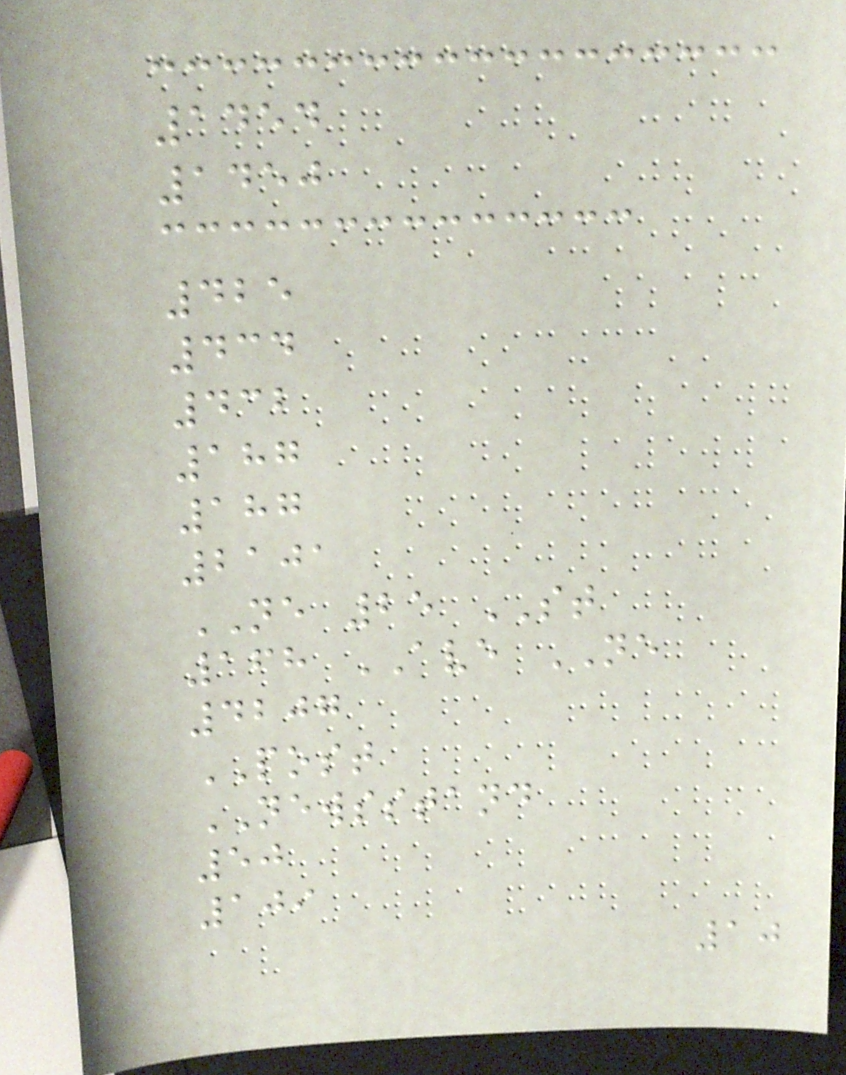1454
1450
425
434
432
187
187
2101
NE 25 ST
168 AVE NE
4207
POST
NEWSSTAND
50
109
10
